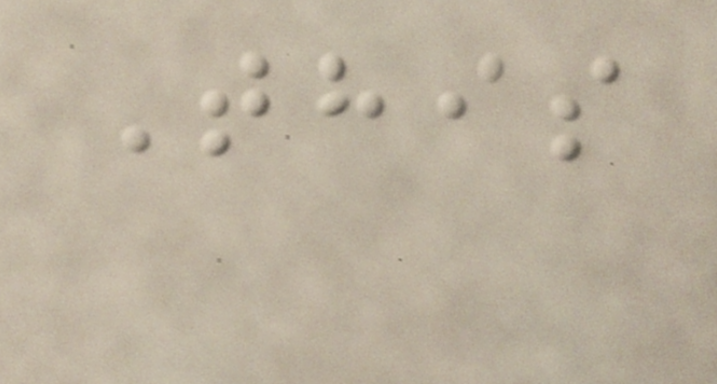This
